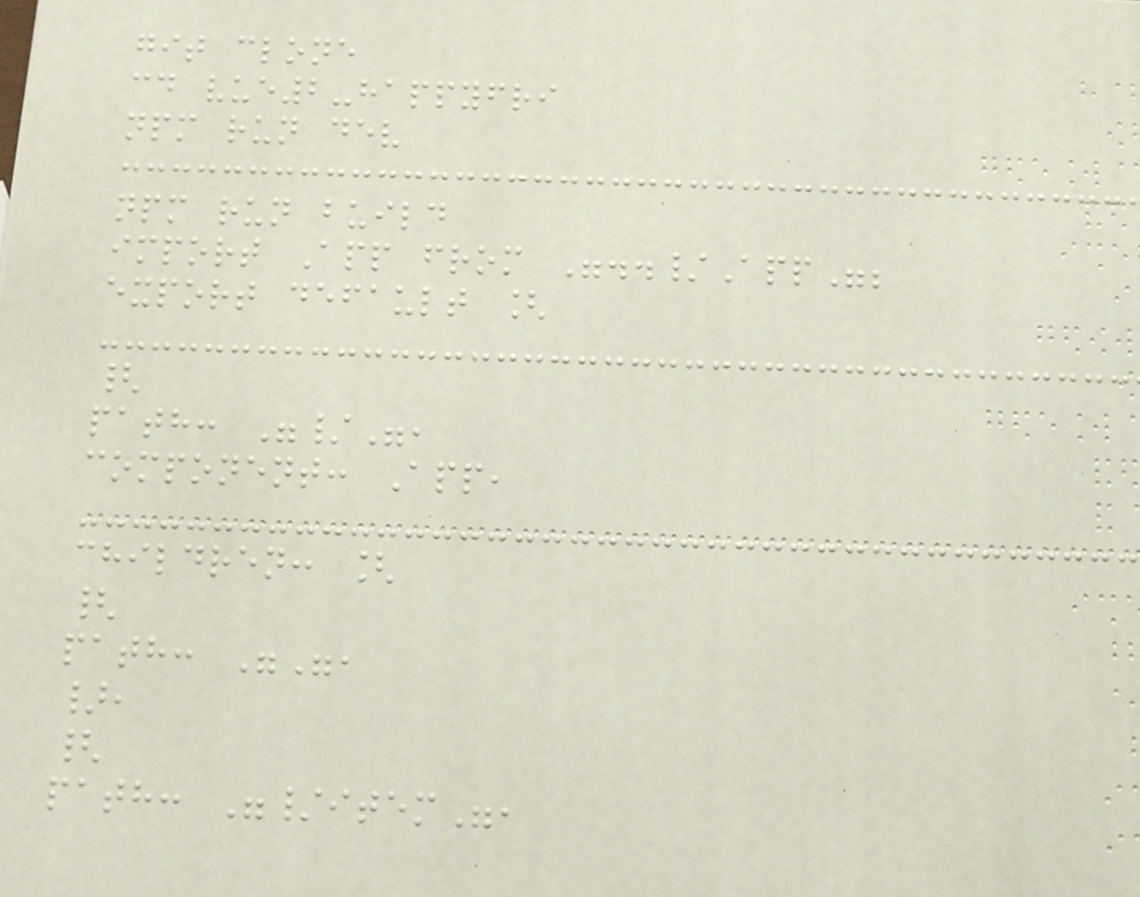git clone
cd vue2-happyfri
npm run dev
npm run build
import App from "../App";
export default [
{
path: "/",
component: App,
children: [
{
path: "",
},
{
path: "/item",
